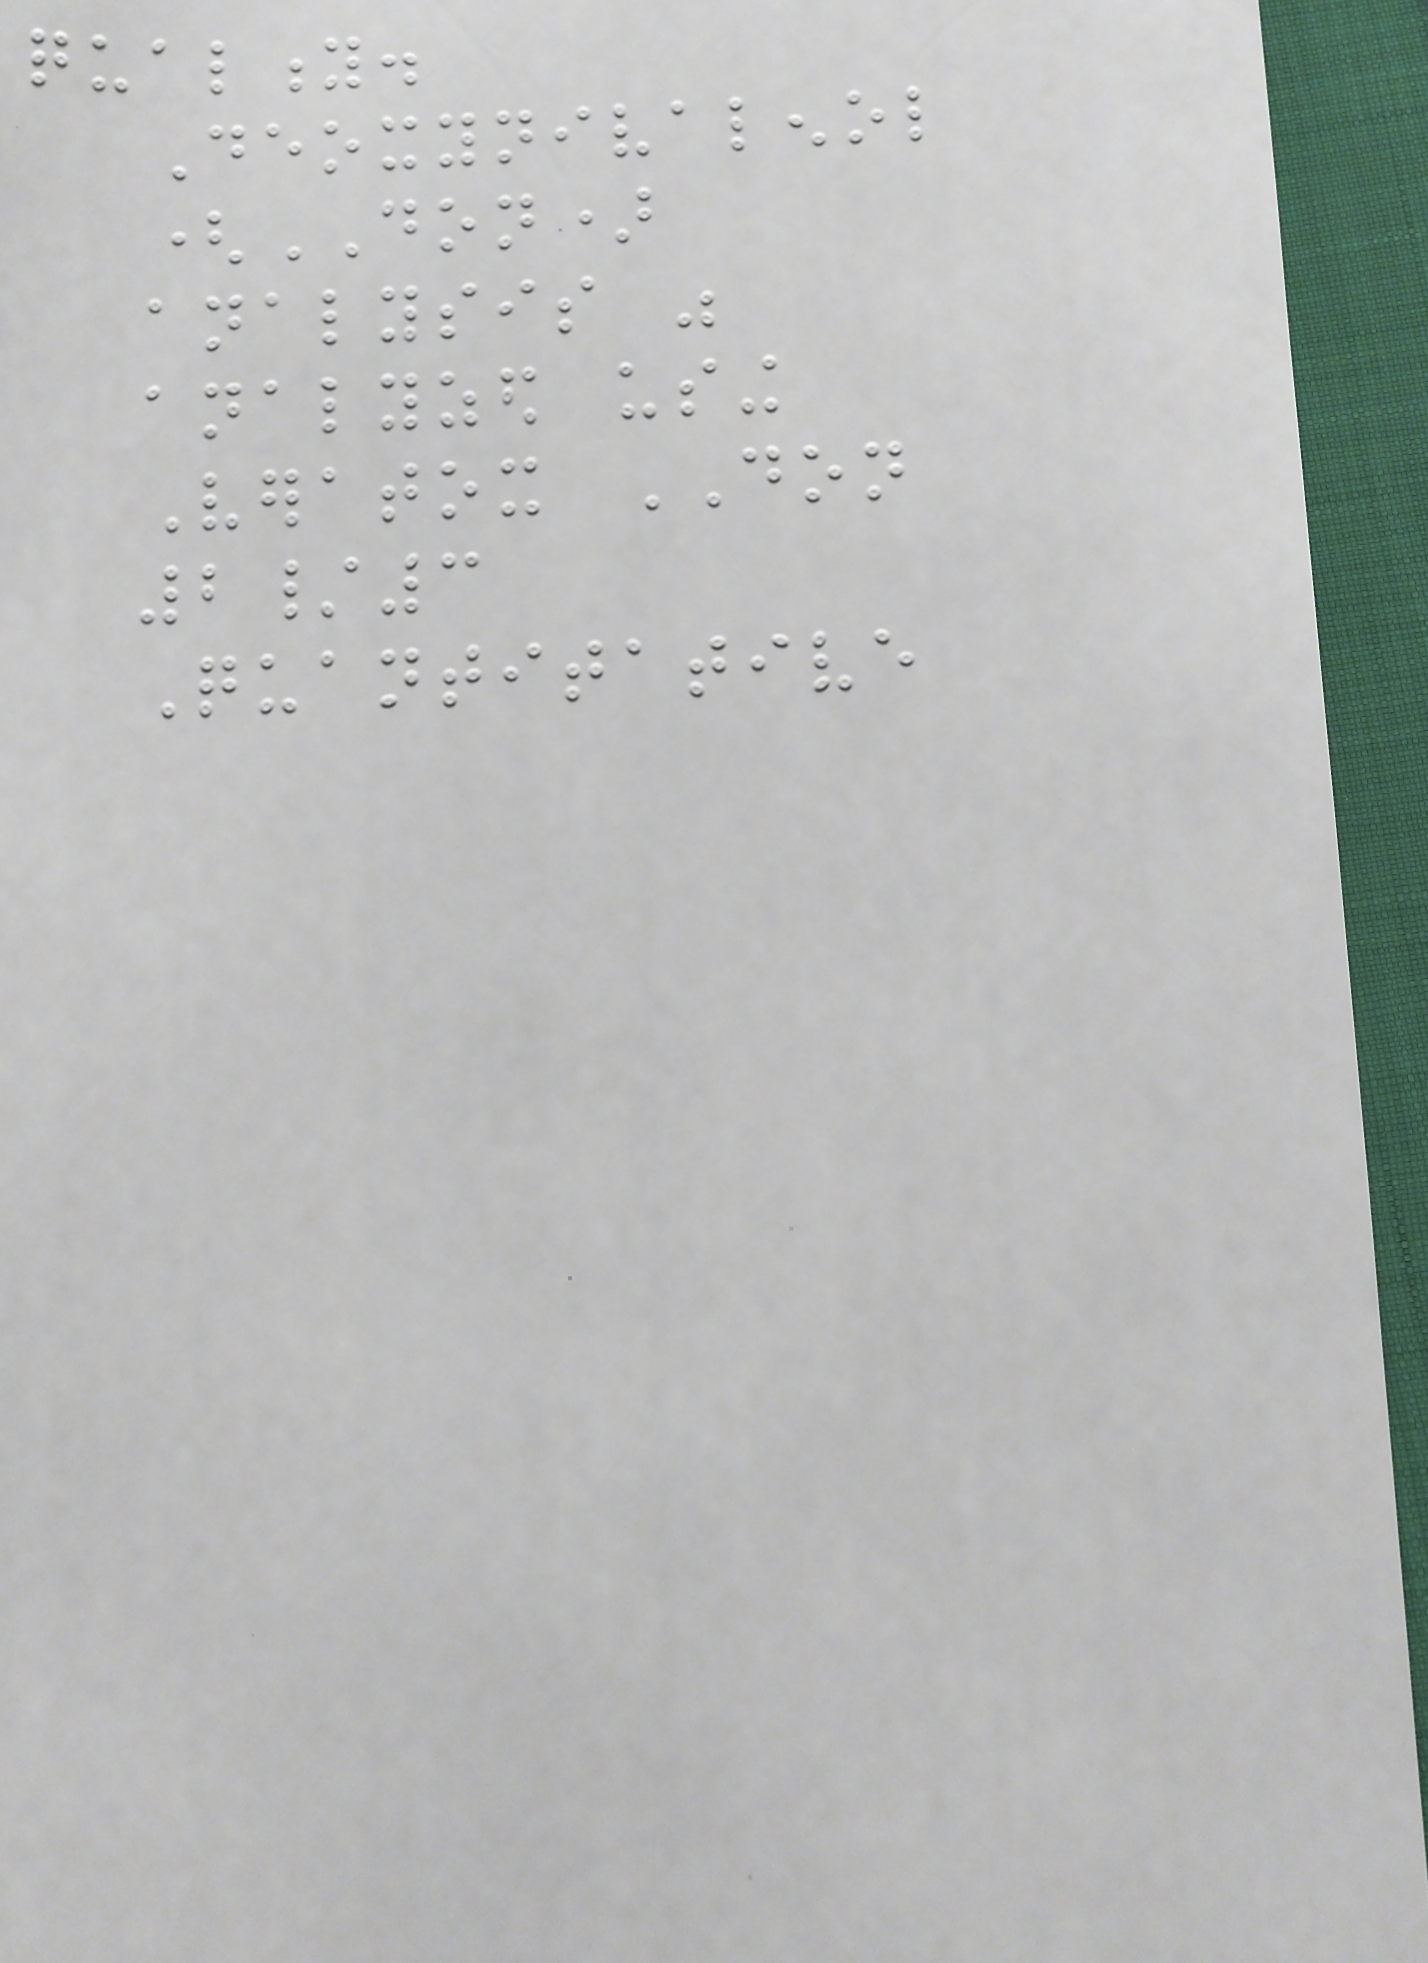quality.
Deoxynivalenol
(DON)
analysis was
analyzed using
Veratox DON
2/3
Quantitative
